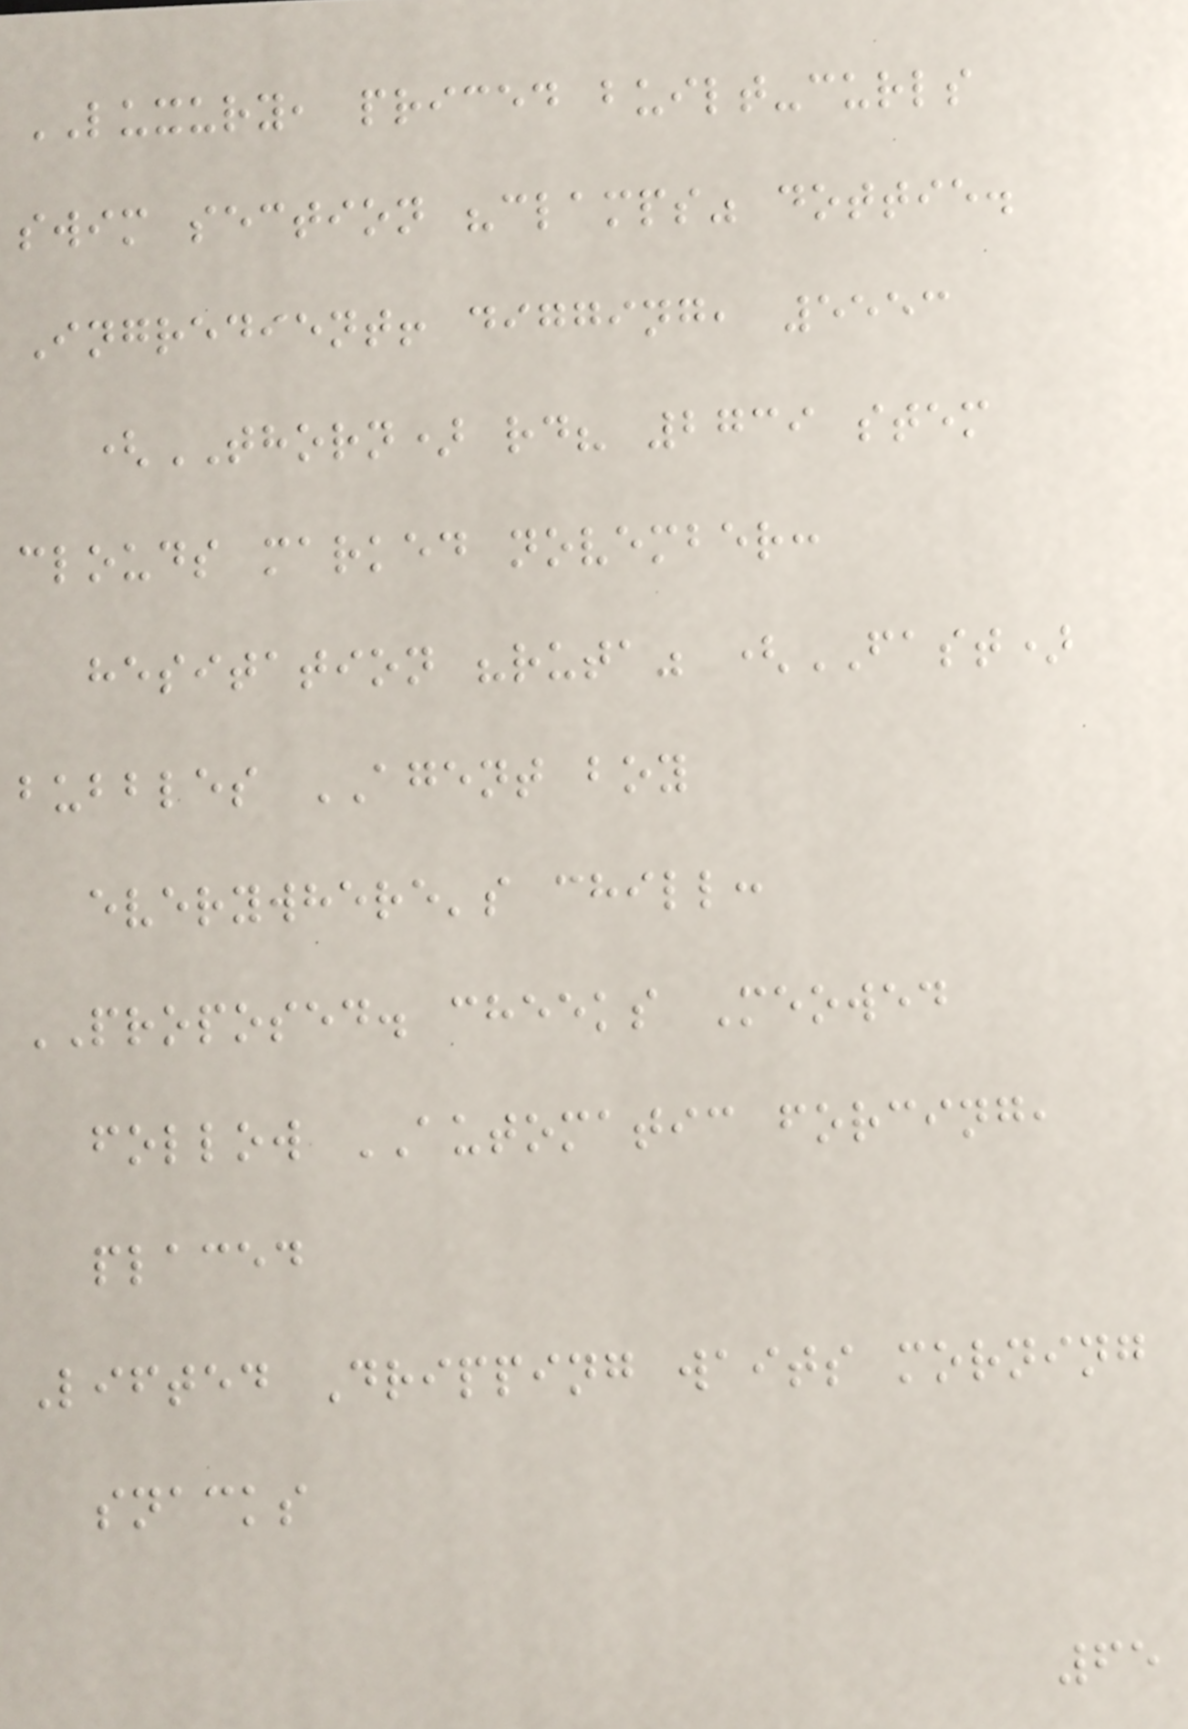LUXURY, priced built-curls
swim section "clamps" dottie.
Ingredient! digging, 5553
(THORN) rd? 2739 stem
clouds marked november:
hesitation "ruta" (FAST)
bubbles AGENT boy
everywhere's chill:
PROPOSED. cheeks Meowed
follow AUTOMATIC forcing,
placed
Lifted Dripping waits morning
snacks
65
